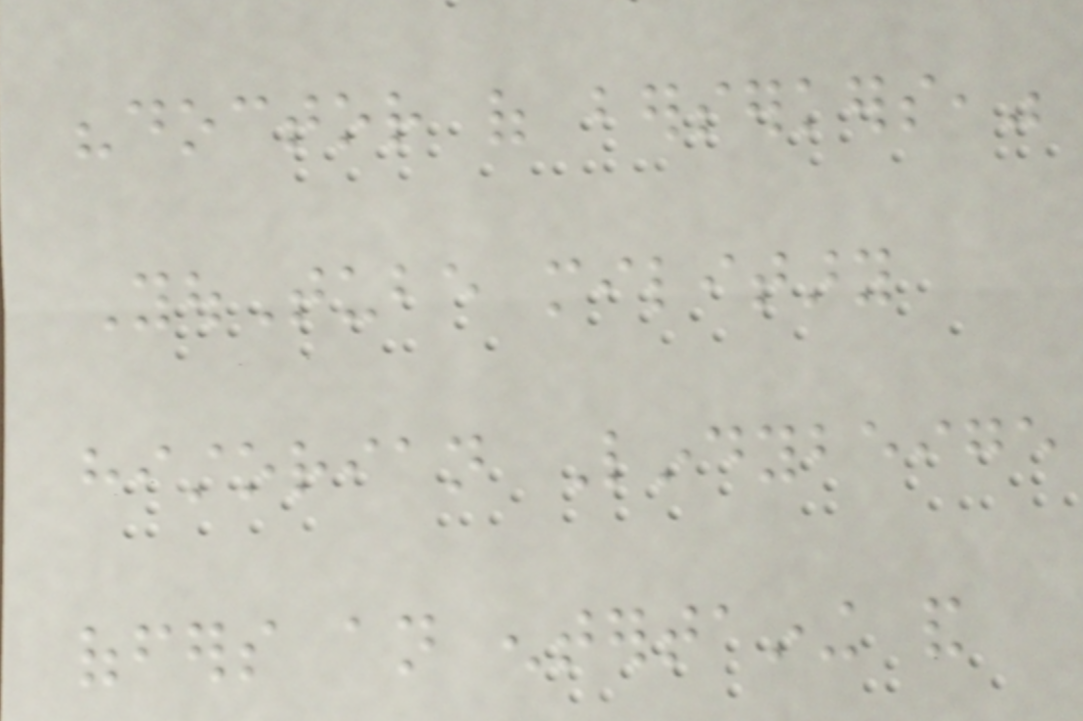"doctor of berserkers,"
YouTube military
historian Lindybeige
offers an entertaining and
